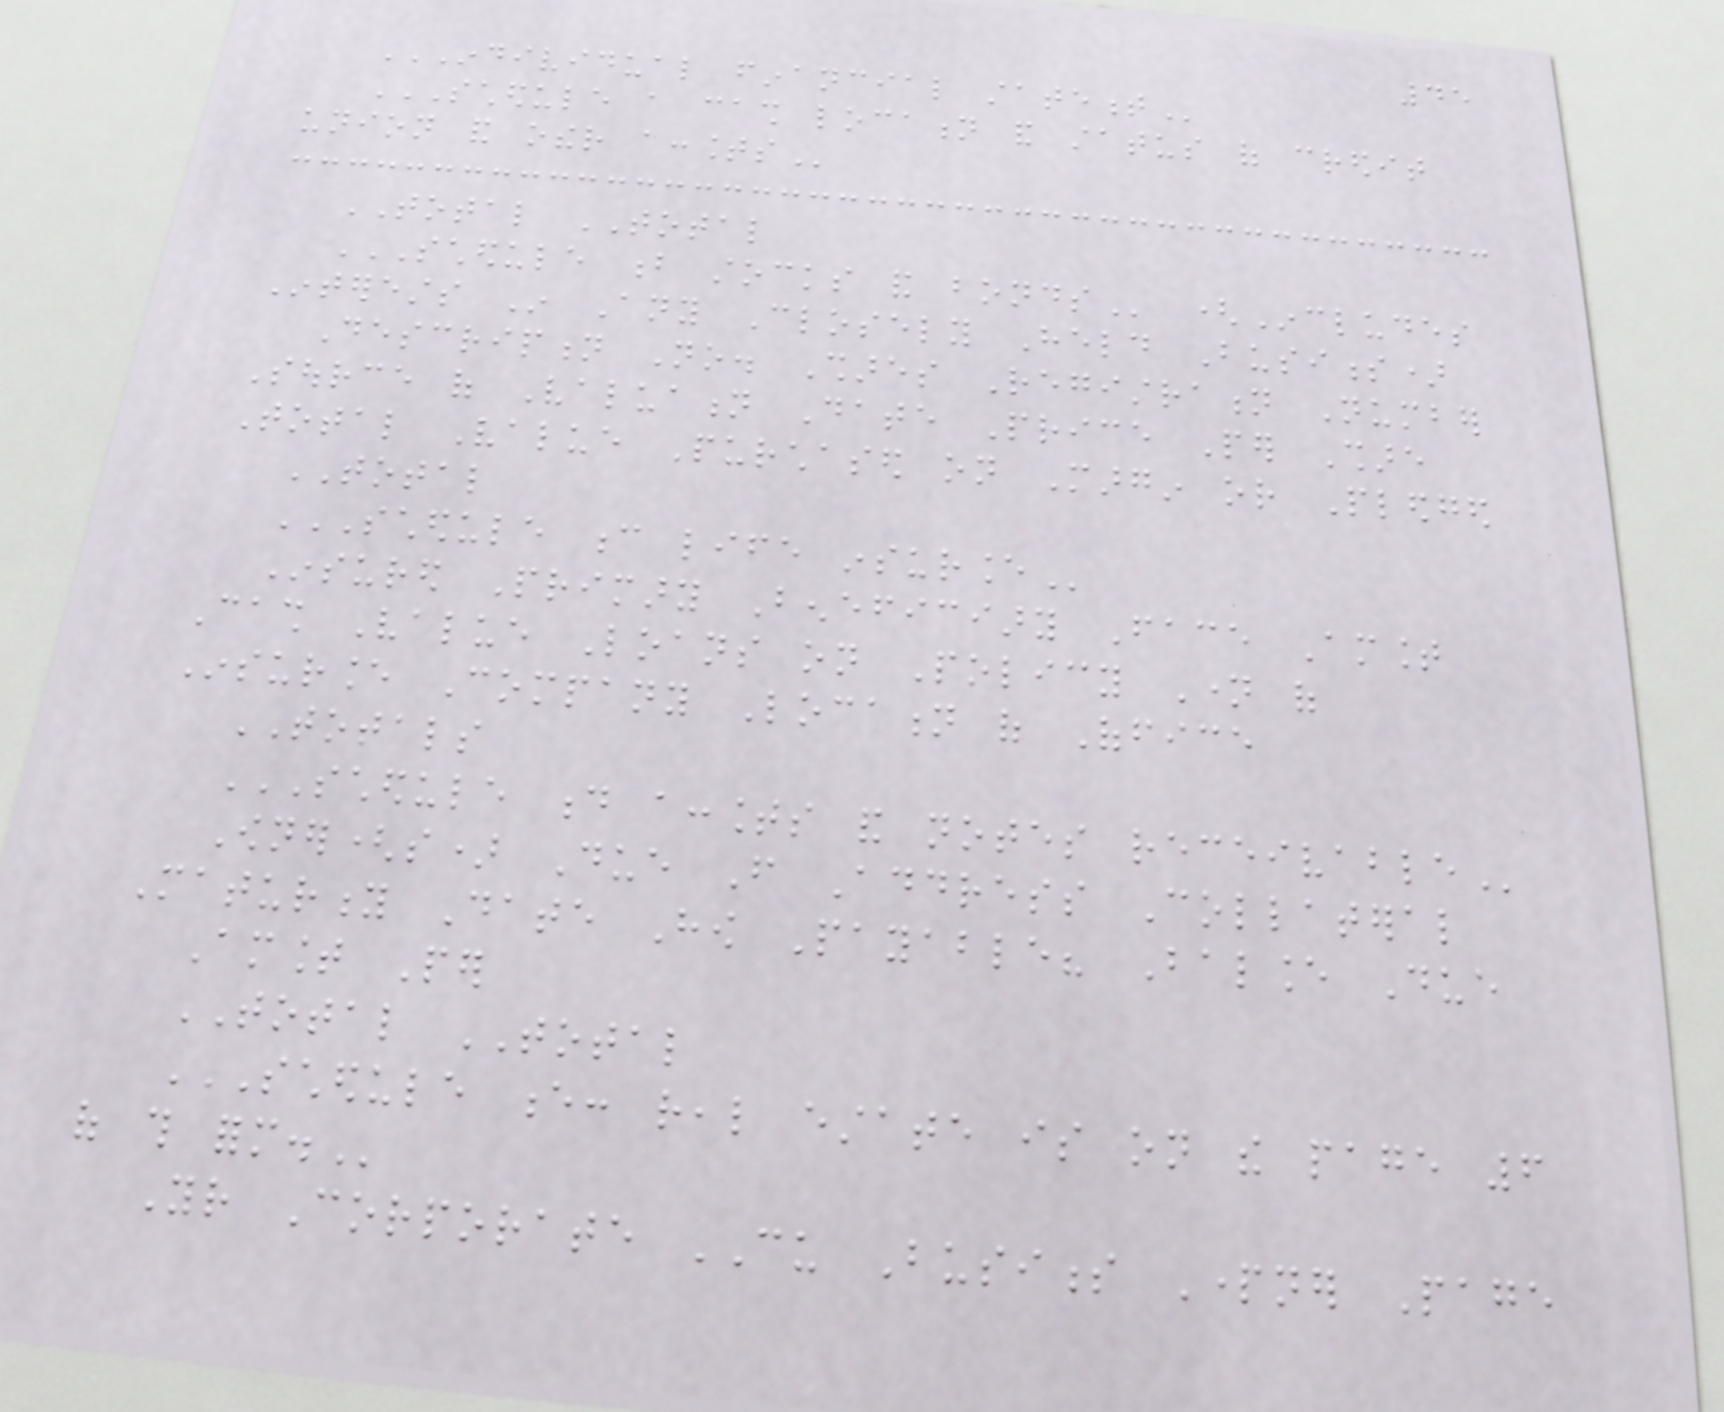45
INDIVIDUAL FINANCIAL STATEMENT
SCHEDULE A CASH LOCATION AND STATUS OF CREDIT
UNION AND OTHER ACCOUNTS
TOTAL TOTAL
SCHEDULE B STOCKS AND BONDS (Includes
Interests In Any Closely Held Business)
Description No. Shares Registration Number
Source of Valuation Date Price Per Share
Total Value Purchased on Margin or Pledged
TOTAL
SCHEDULE C LIFE INSURANCE
Insured Primary Beneficiary Face Amount
Cash Value Loans on Policy Name of
Insurance Company Location of Office
TOTALS
SCHEDULE D ACCOUNTS AND NOTES RECEIVABLE
Owner(s) Due From Address Collateral
Maturity Date How Payable? Balance Due
Amount Per
TOTAL TOTAL
SCHEDULE E: REAL ESTATE IS ON THE PAGE 6
OF THIS FORM.
Your Corporate CU Business Partner Page
